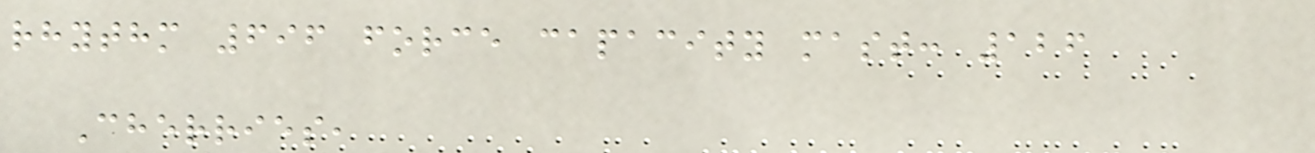rhythm 696 force capacity mast: 126
Cherries,
